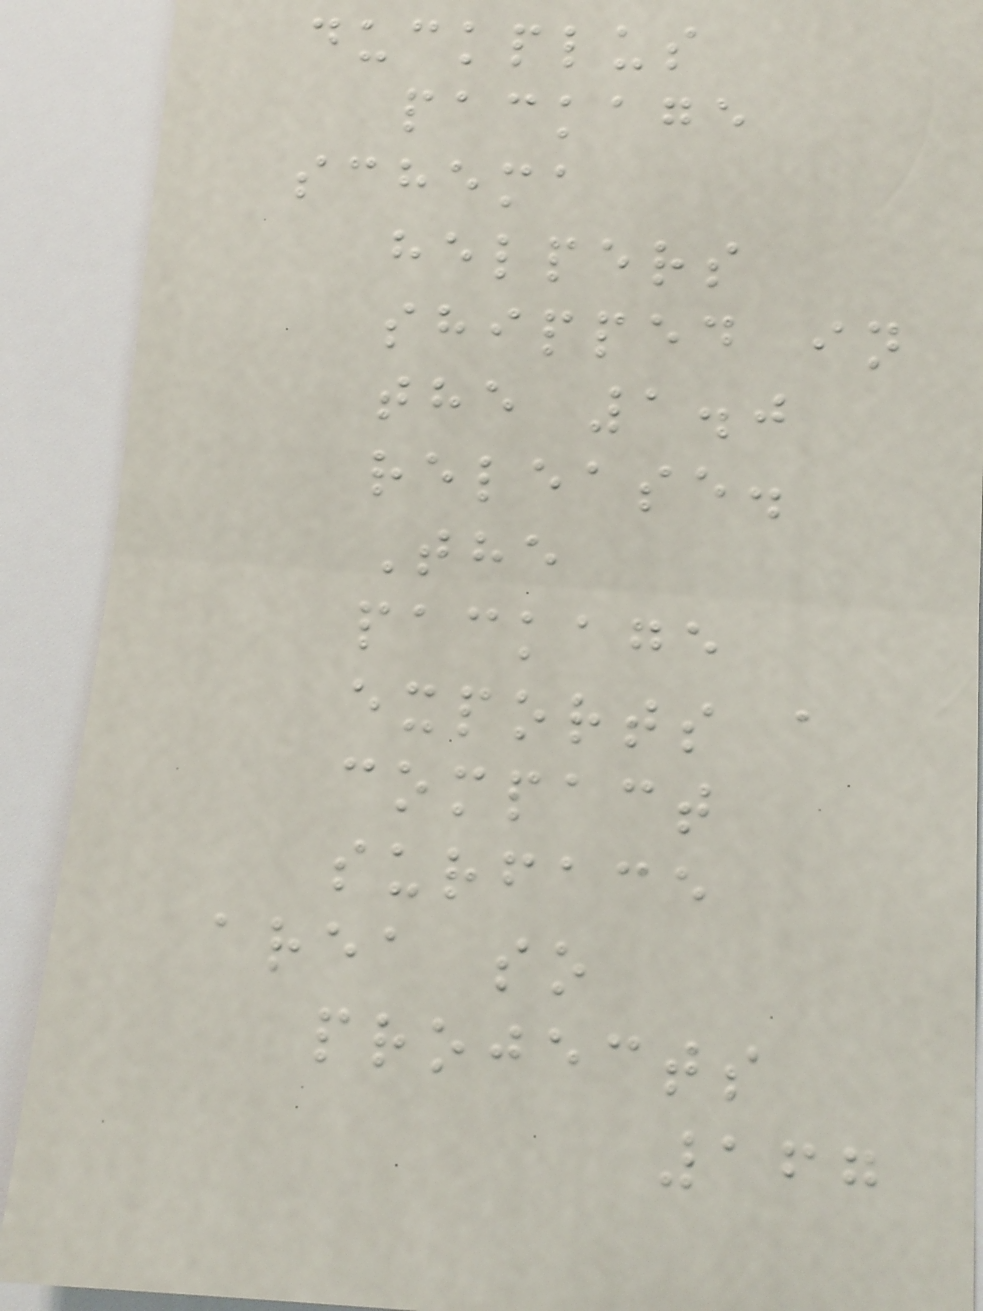duckplus
package
schema
helpers
shipped in
the 1.0
release.
The
package
exports a
compact
surface
area so
projects
167
